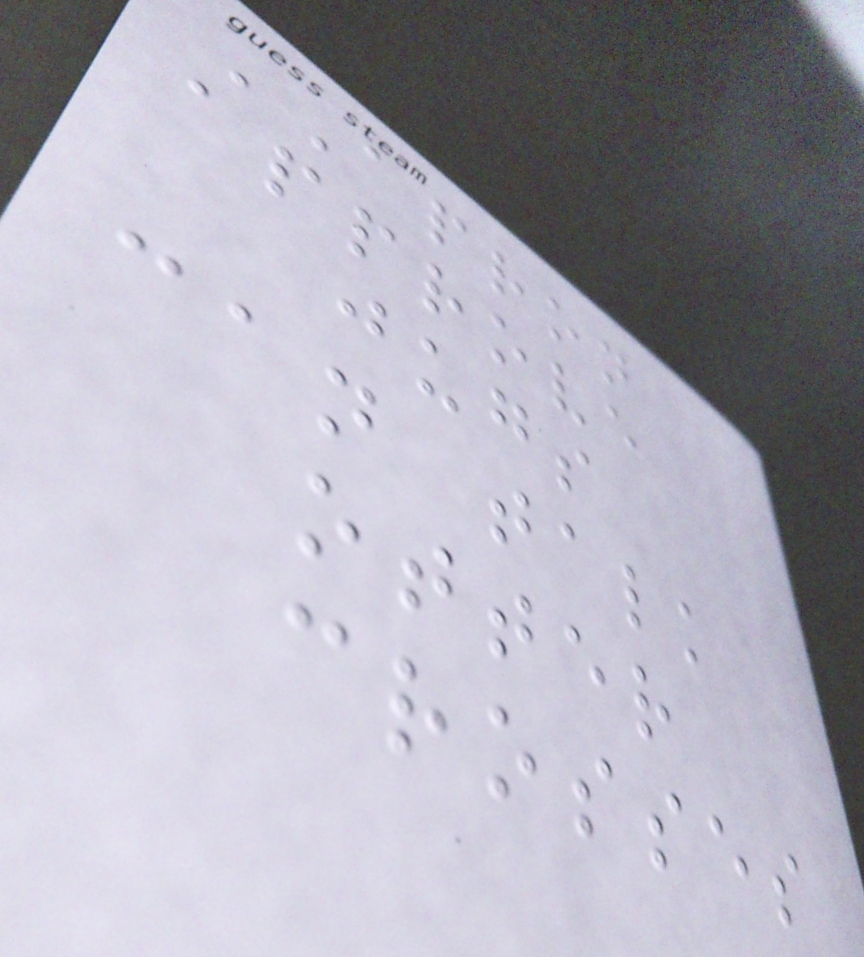APRON
approve
jugs
can talk
otter
crosses
